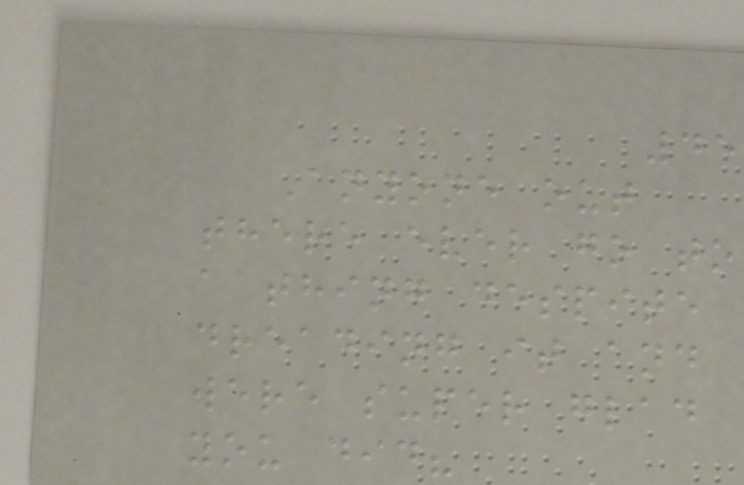45
Anyone out
there ever go to
a thing despite
dreading it and
were super glad
you did?
